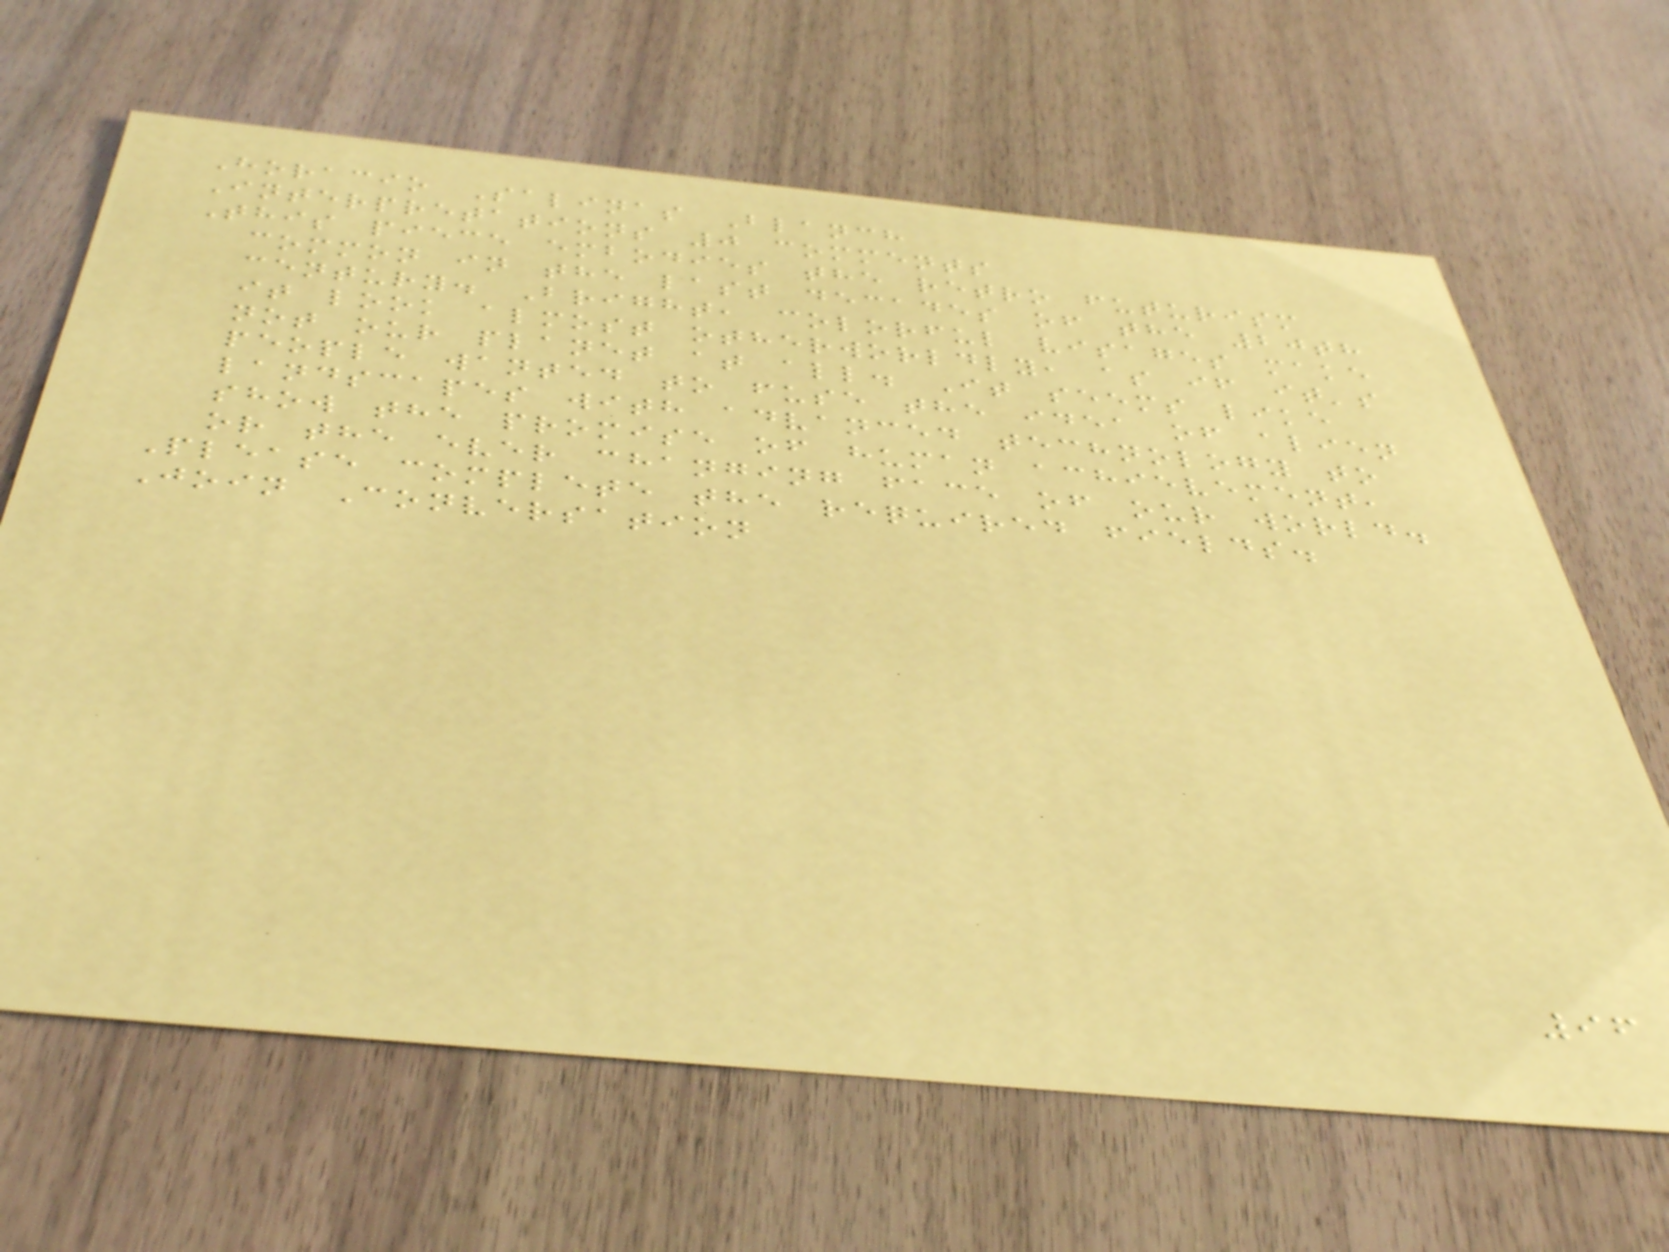Horacio Salinas Blanch
Interpretations 0 comments
This piece embodies the retro futurism
common in the last decades of the 20th
century. Bright, colorful visages make
it look almost otherworldly, as if it's
not our planet at all. It seems like
people wanted to fuse the idea of alien
landscapes with advanced technology to
show the promise of human achievement,
or the ever changing face of our world.
Please complete the required fields.
Join Conversation
96
